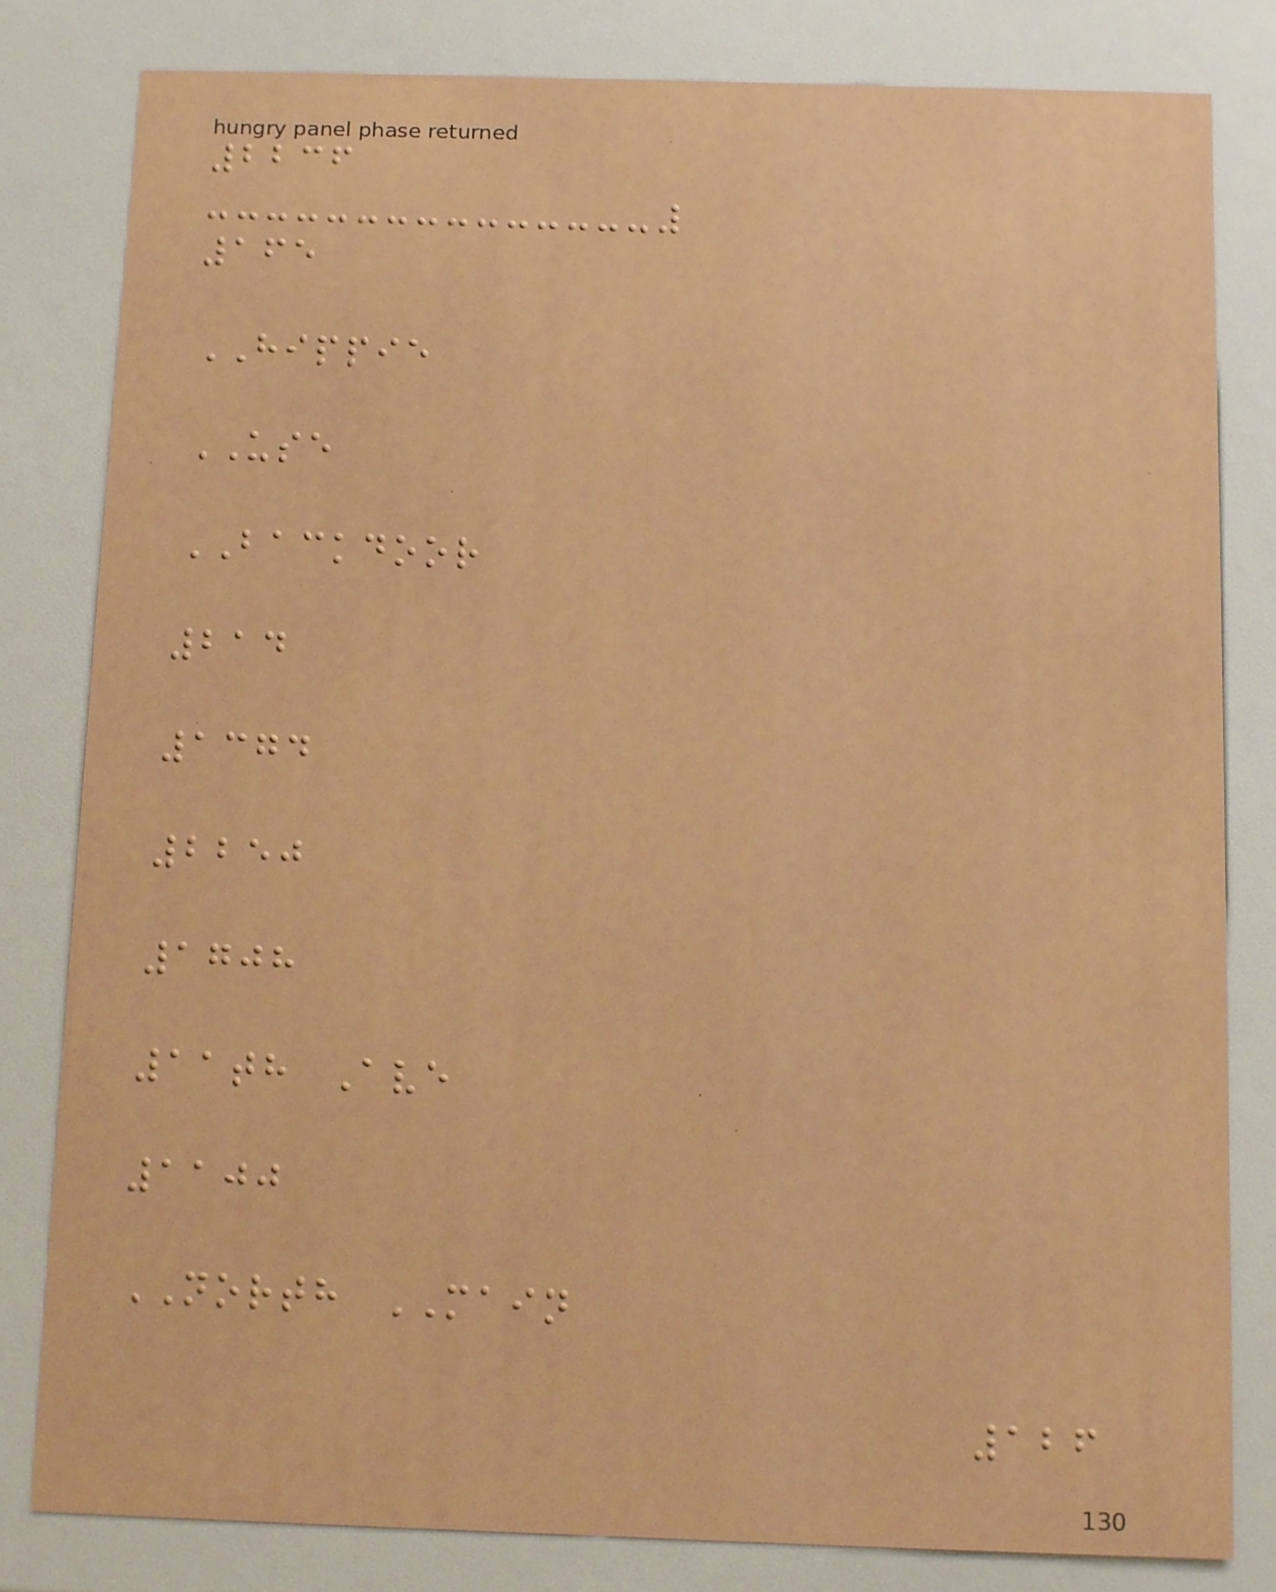2236
165
HIPPIE
USE
BACKDOOR
214
1374
2250
1708
11th Ave
1100
NORTH MAIN
126
